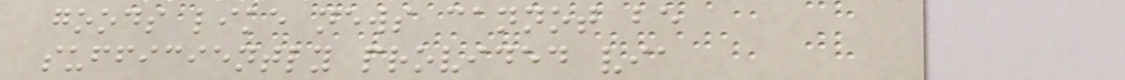goods like news cannot be
sufficiently provided via
